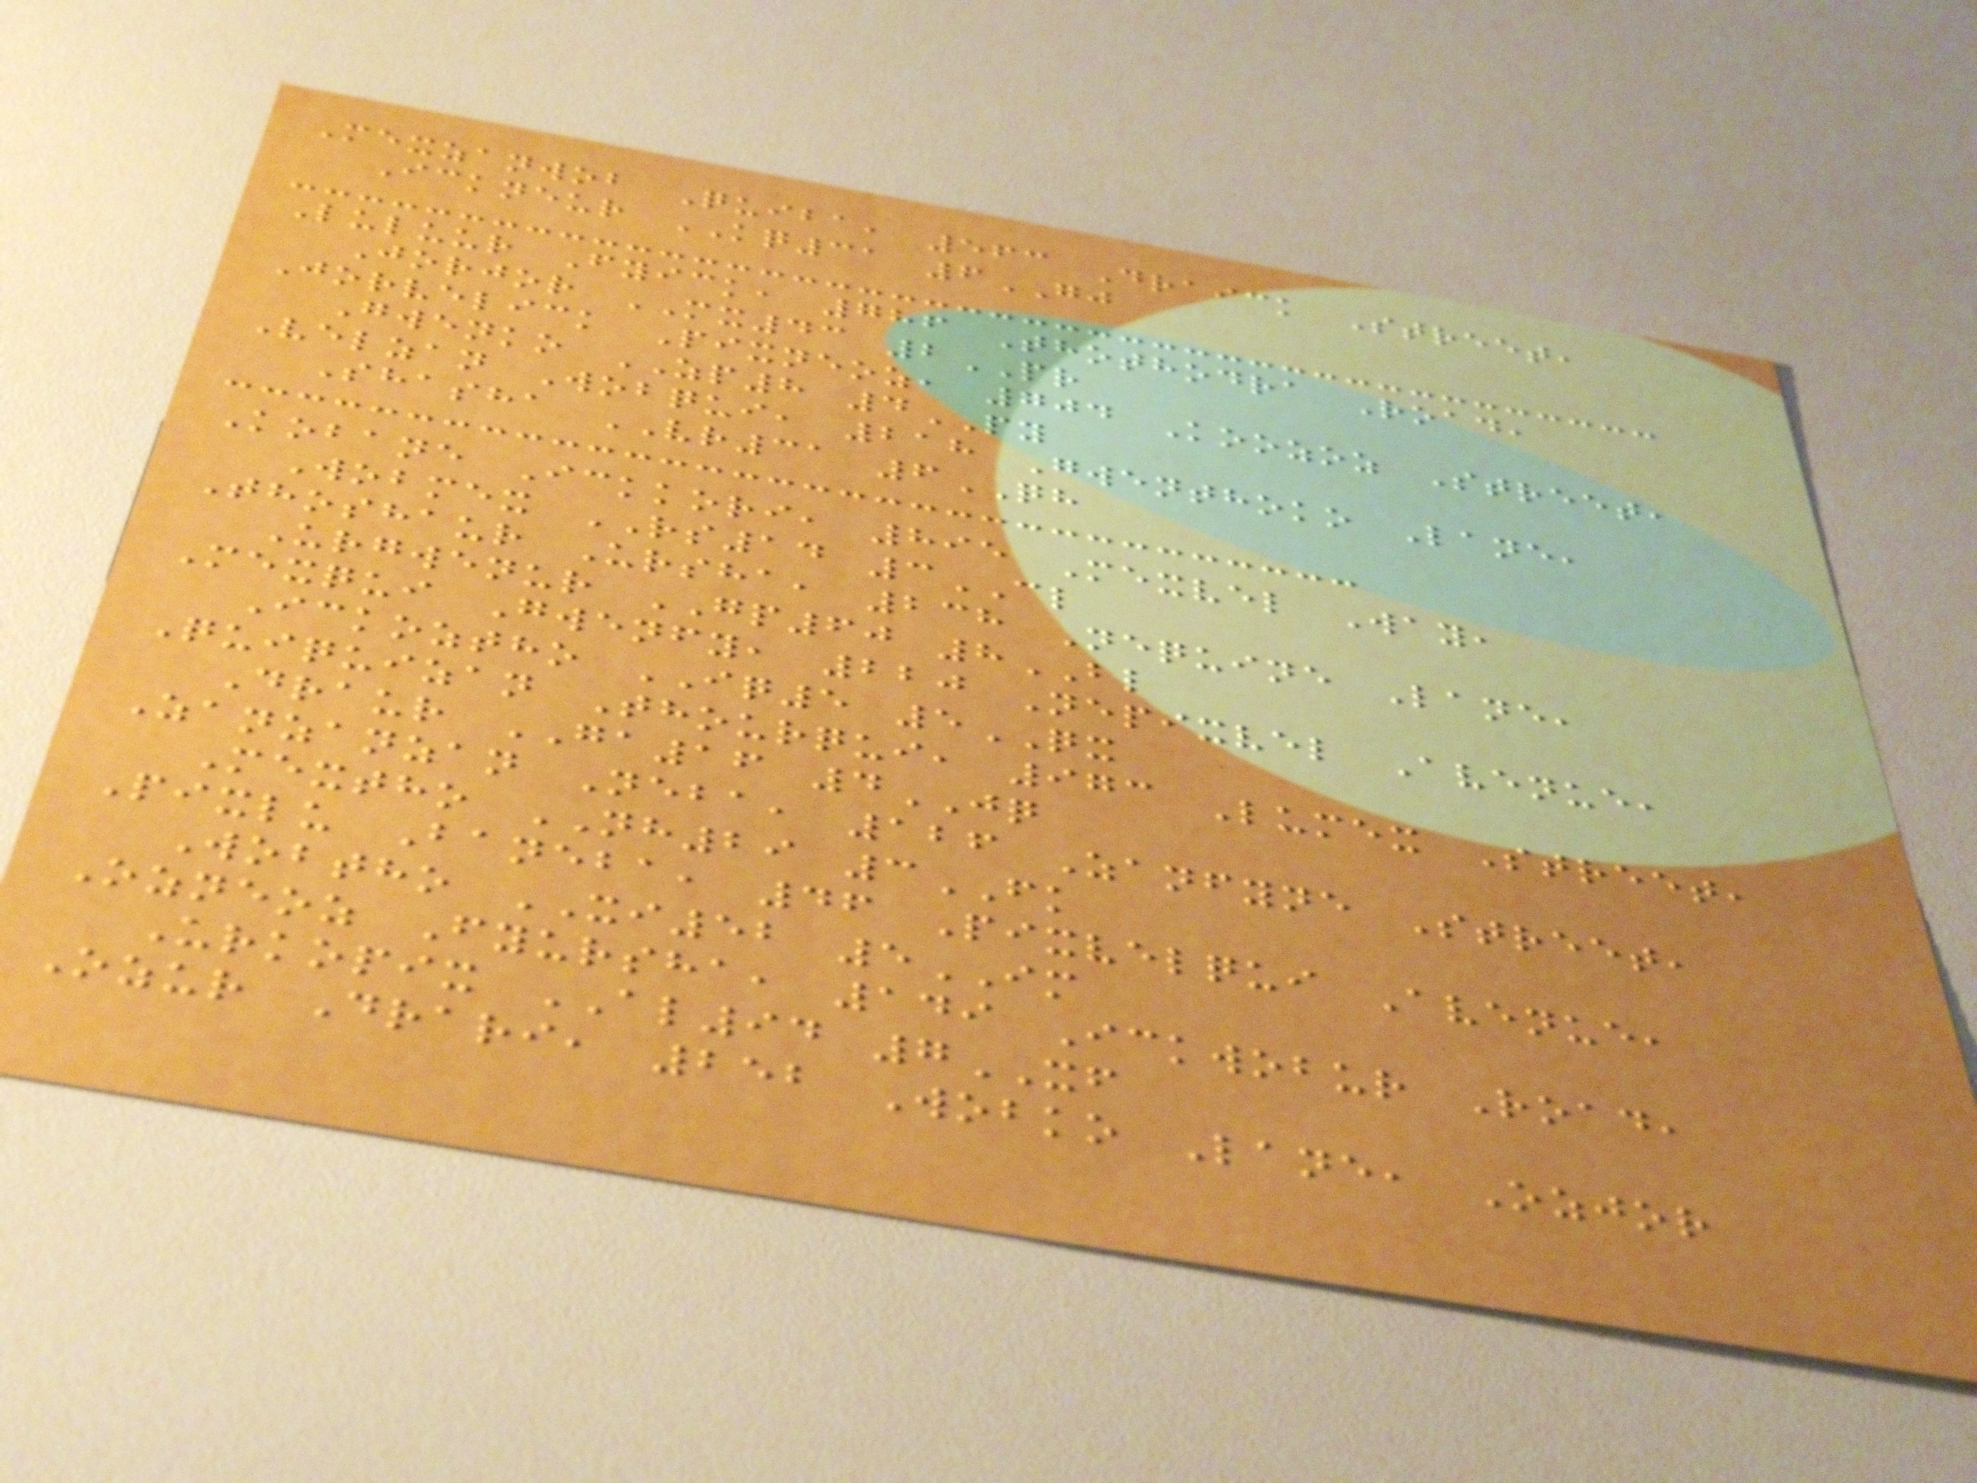Mexzanwob Quiba, 563 Draick Street,
Ickneur KQ31 6GJ
Luluur Fyick, 786 Thothodra Road,
Jorjor MX43 2PR
Jorvelick Pixneoz, 704 Koozoz Street,
Gwenko ZP8 4PY
Velzan Wobqui, 218 Gwenthoko Lane,
Shasha VR31 6QH
Kobane Ickkori, 895 Mexvel Way,
Wobmex RS14 3CL
Thoshaur Ursha, 238 Nequine Lane,
Urgwenur GP60 8BL
Mexqui Gwenfy, 220 Nepixvel Avenue,
Ickoztho IQ5 5QX
Quiquizan Thourqui, 973 Lumex Street,
Draur GA16 4JQ
Zanzanzan Neba, 126 Zanfyne Street,
Mextho NH29 3FK
Pixlu Baneba, 46 Pixvelqui Avenue,
Wobtho XI52 5IM
Ozneoz Fyursha, 149 Ickwobur Road,
Urkopix AL94 7XF
Ozur Drari, 252 Wobko Lane, Ozjor
